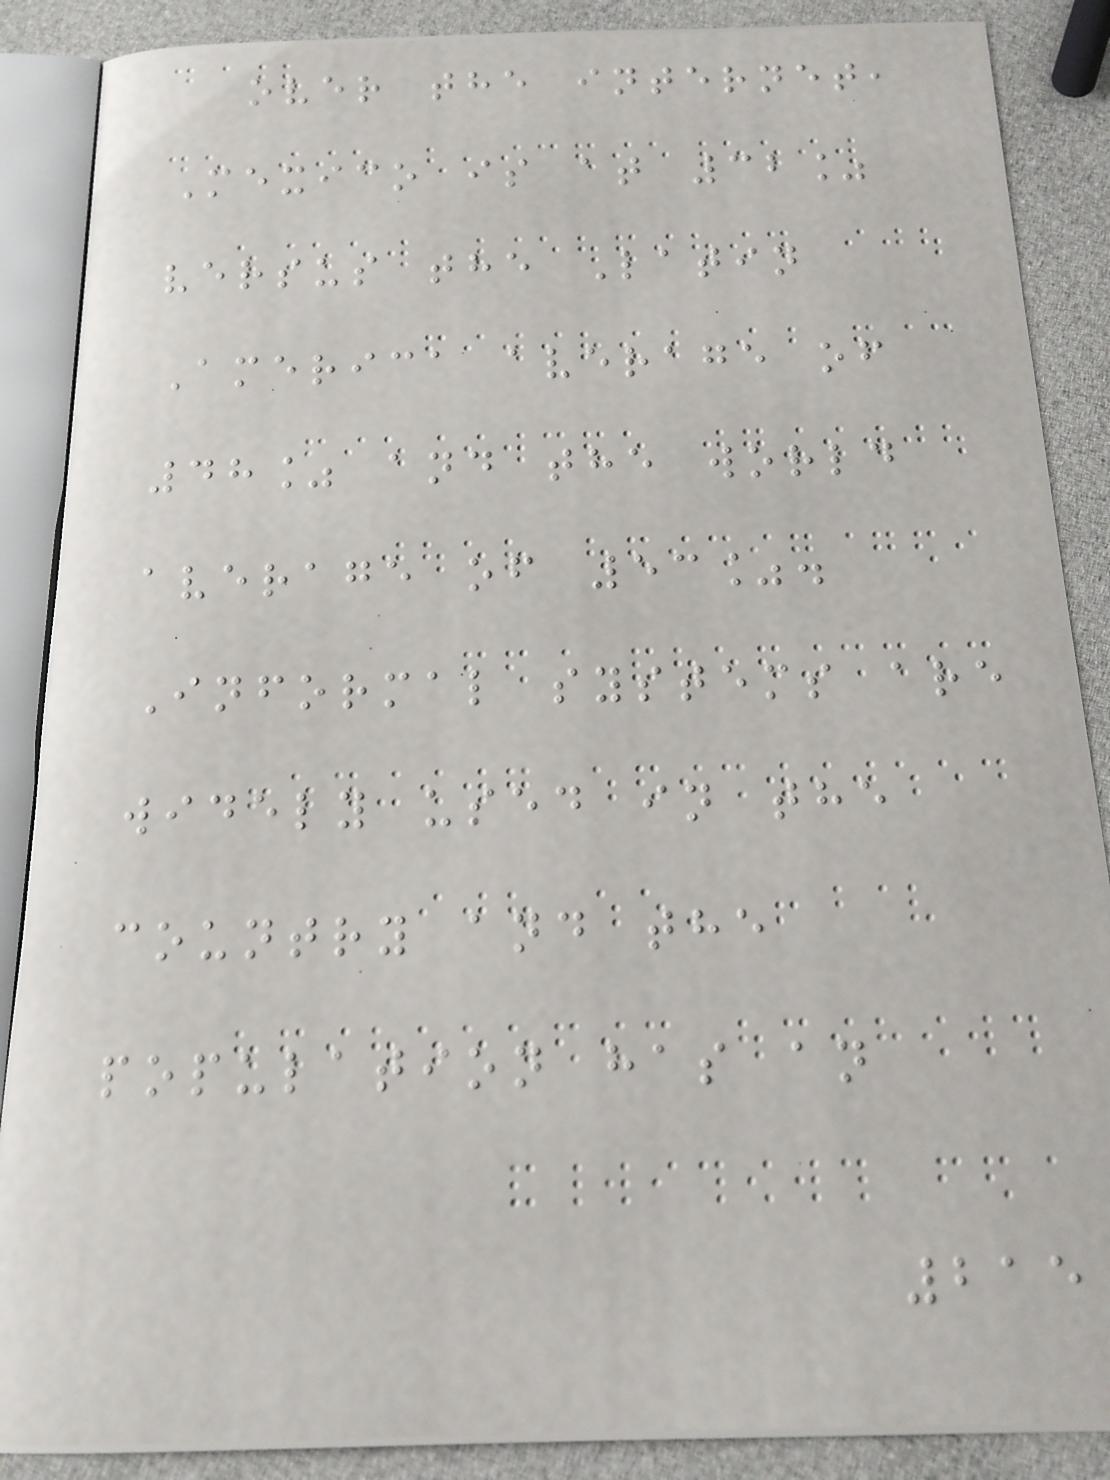over the internet,
Mexico is at 32%
versus the Latin
America average of
48% and the world
average of 53%.
Informal systems are
widely used in the
country and the
population has an
215
